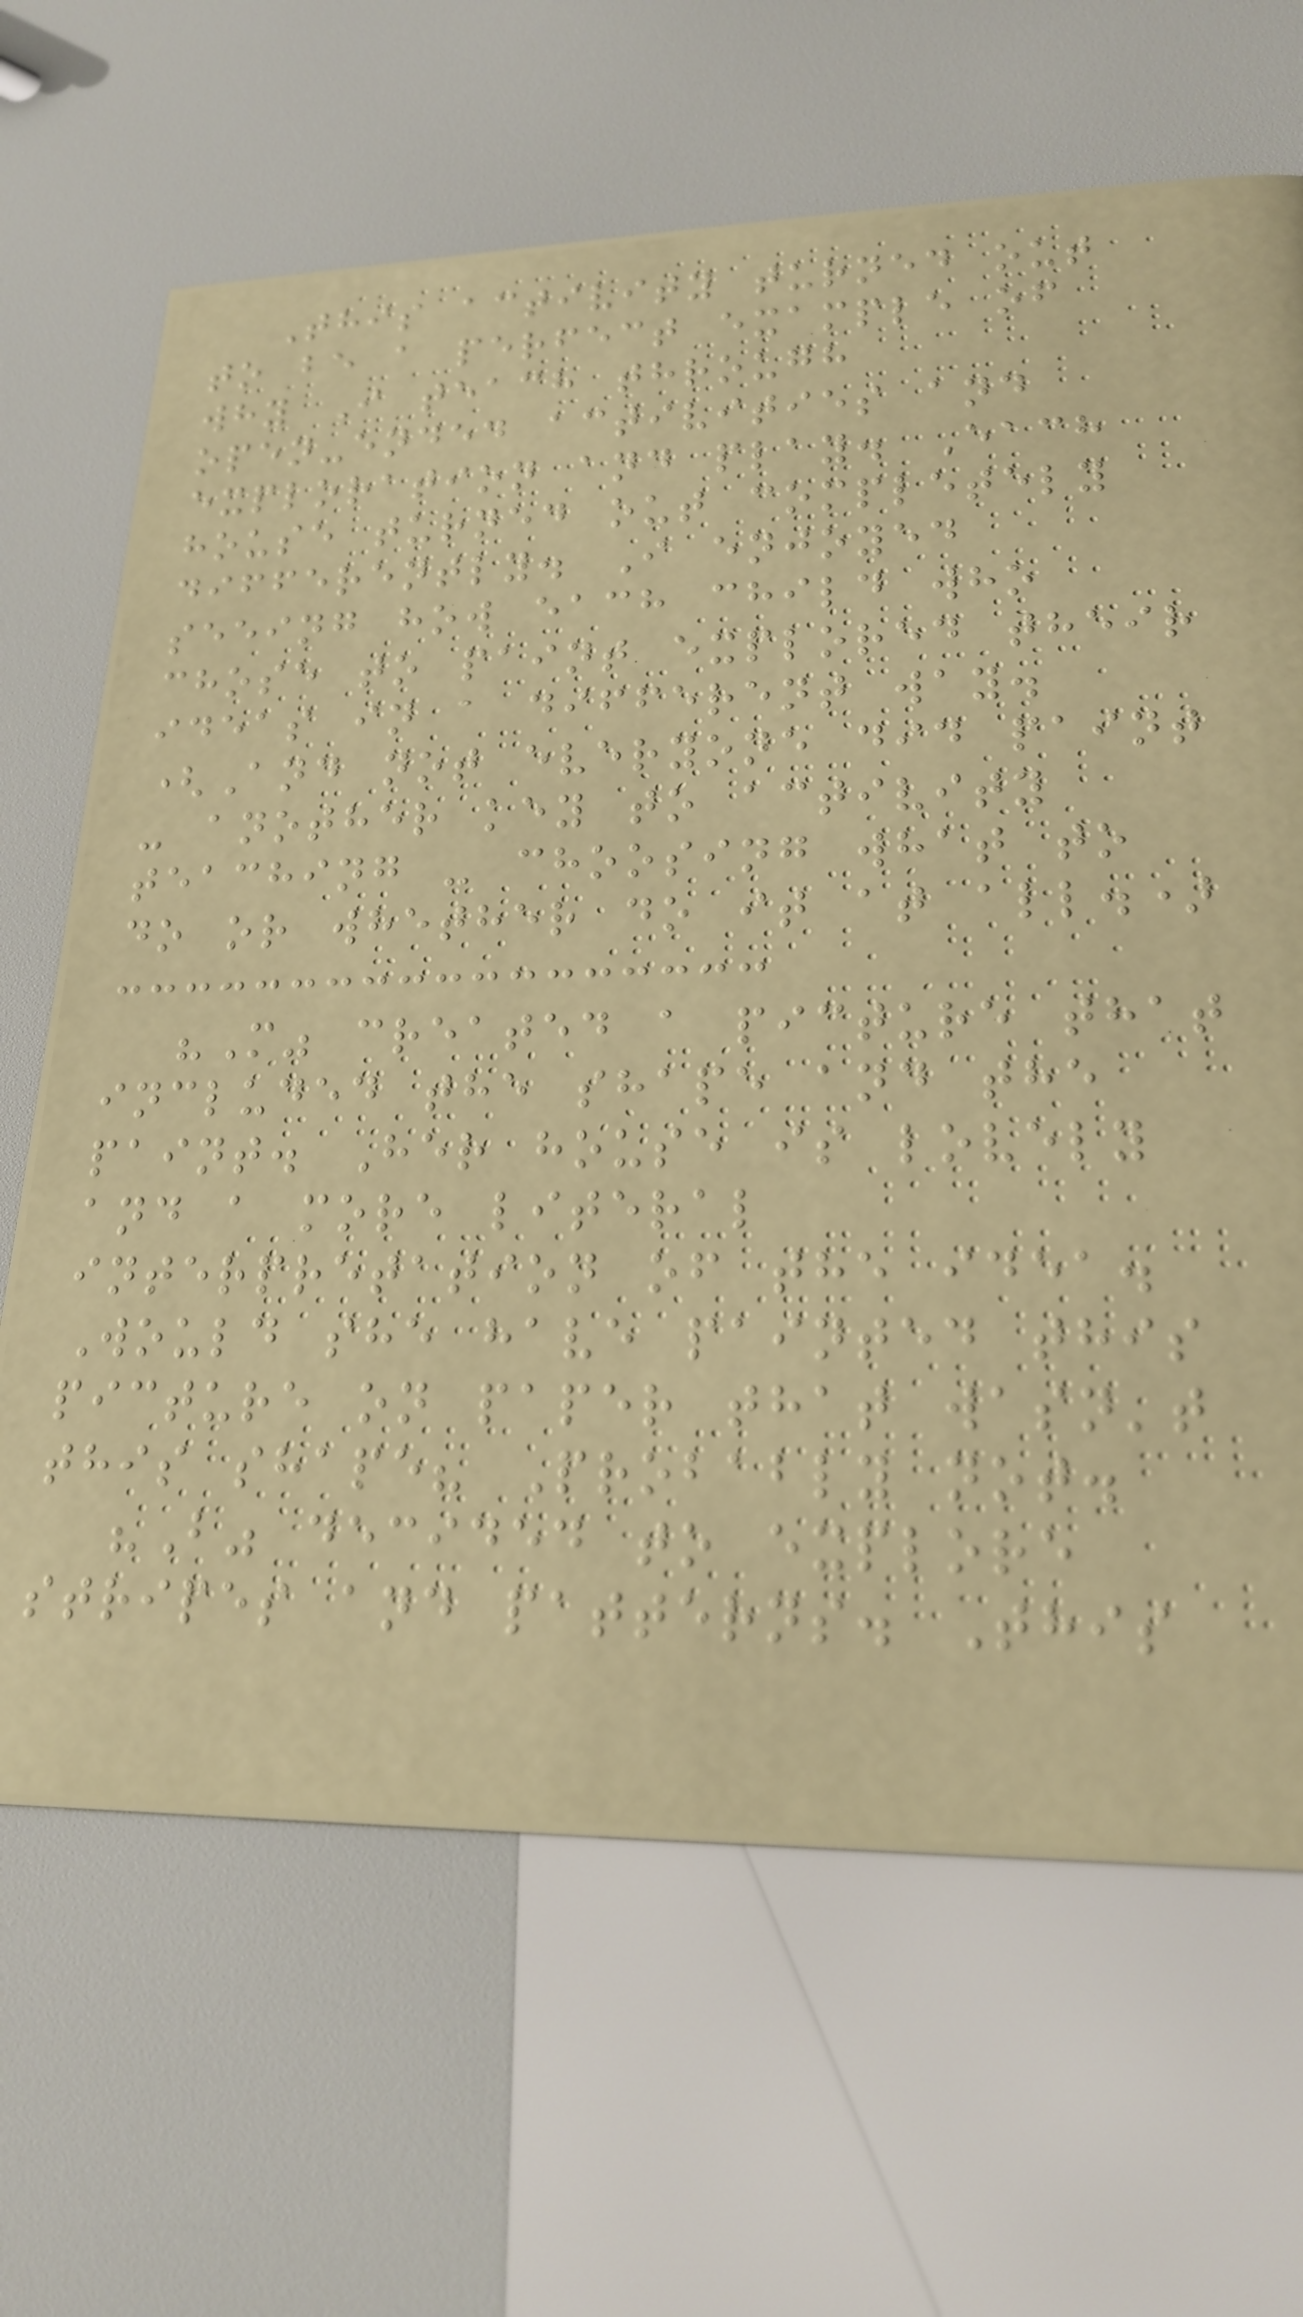This activity turned out
to be a perfect example of
why I teach through
open-ended activities and
exploration and play. Each
house turned out completely
differently. I enjoyed
seeing how each child who
chose to paint explored their
ideas in a different way.
(And not everyone did paint
- another key to activity
teaching - choosing what to
do or whether do it at all.)
"M" created a picture that
included the shape and the
paint. Her house is lovely
and a more literal
interpretation of the idea.
Would she have painted this
picture on paper that wasn't
this shape? Probably not.
"B" decided to explore
stripes and patterns. This
